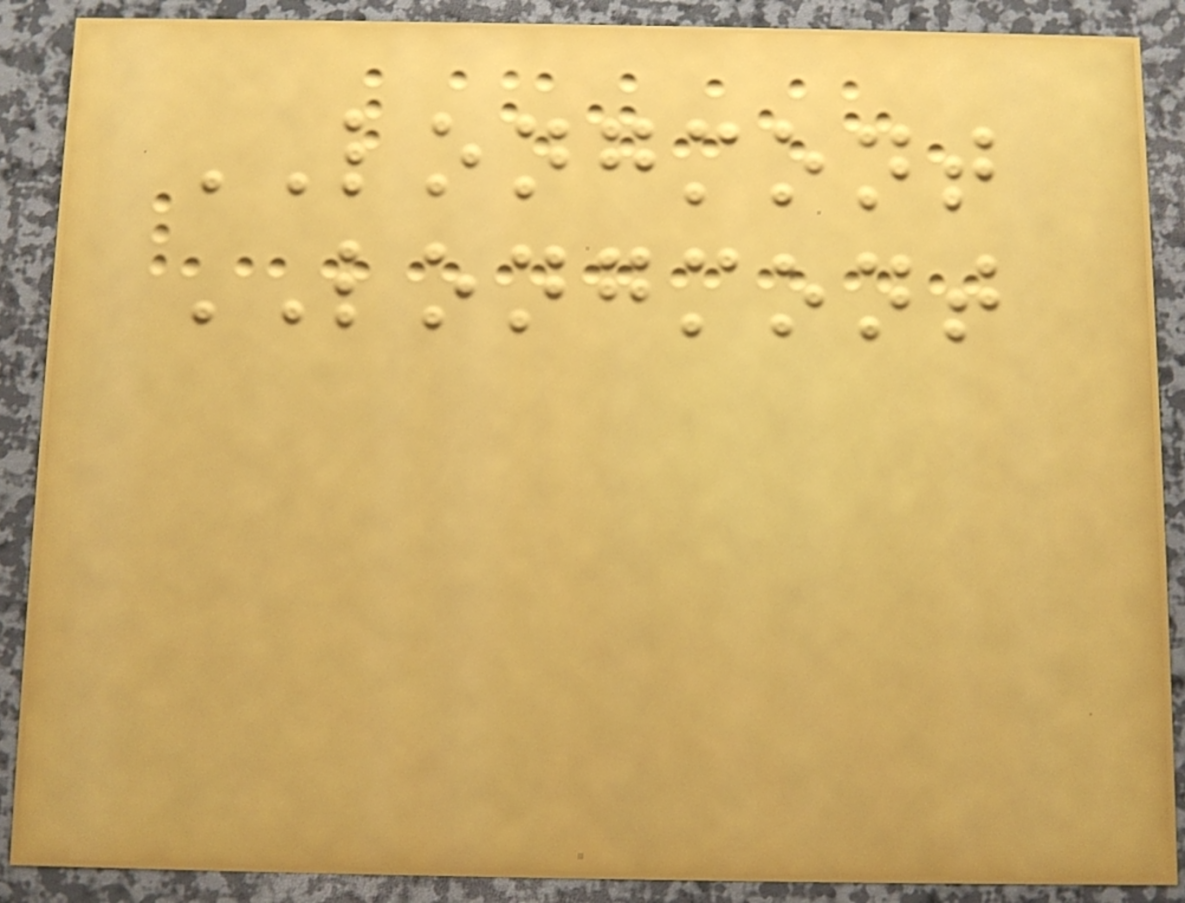LONGMONT
LONGMONT
